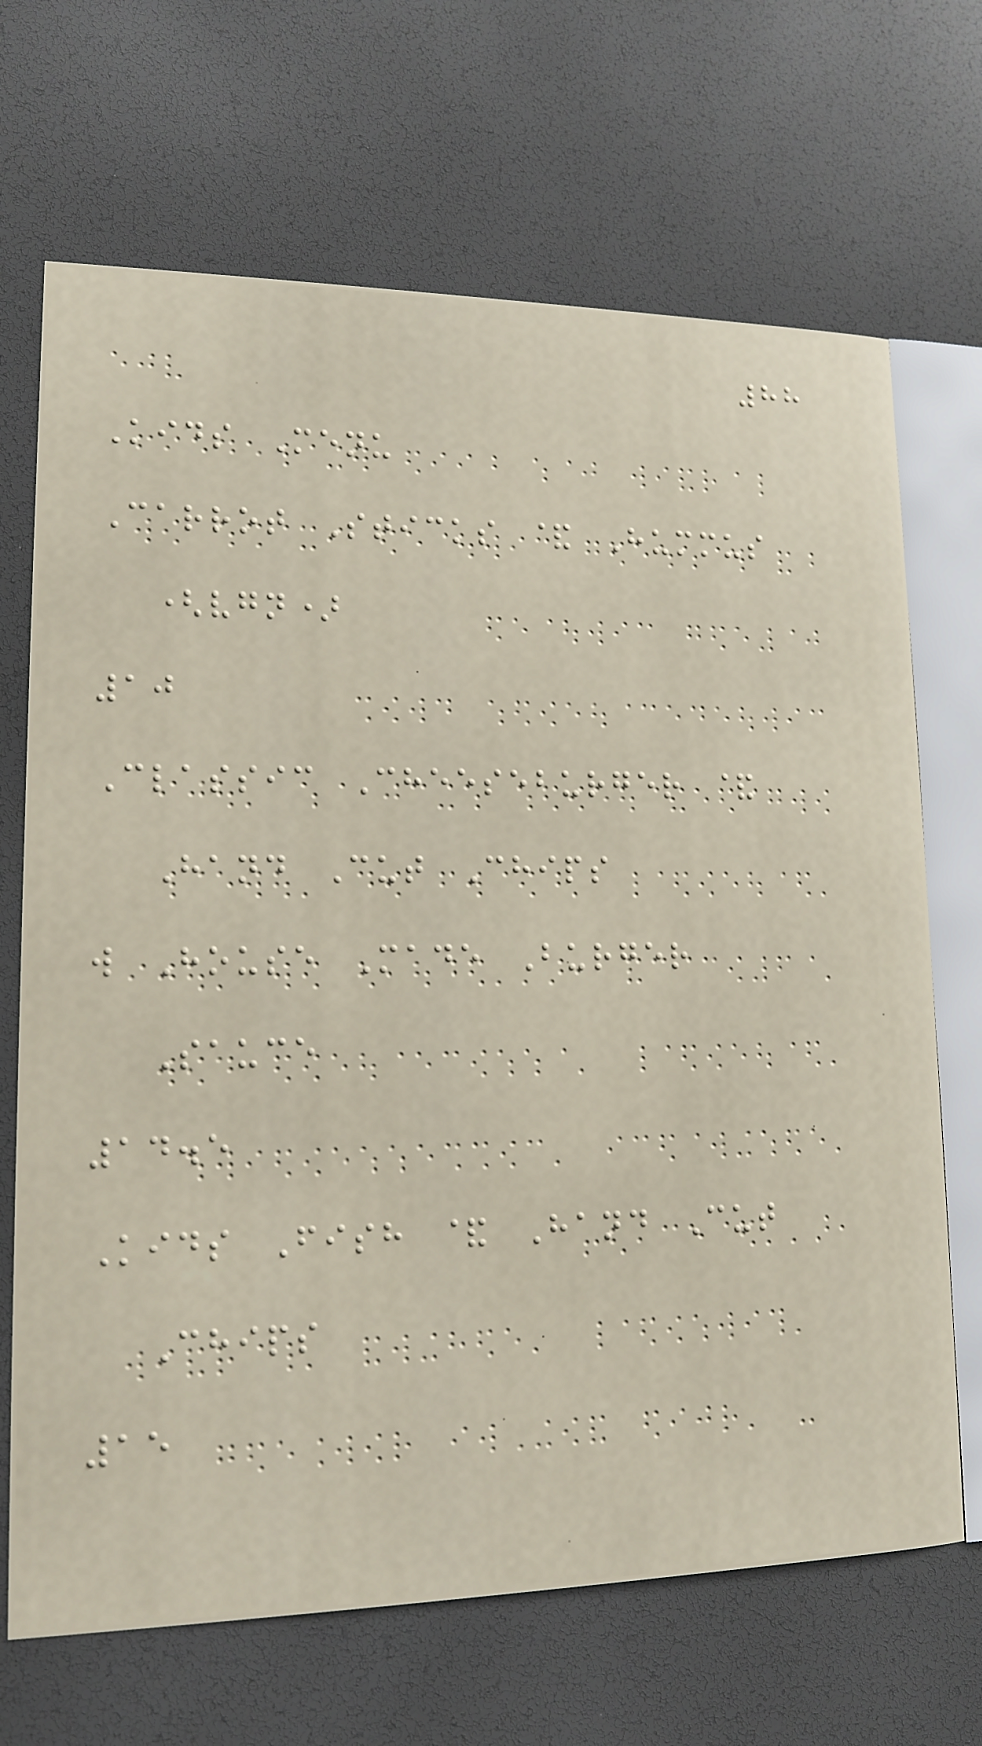88
Kids Menu
Carrot Sticks & Hummus
(vgn)
10
Classic Cheeseburger &
Hand Cut Chips
w House Made Burger
Sauce
14.5
Kids Fish & Hand Cut
Chips
15
